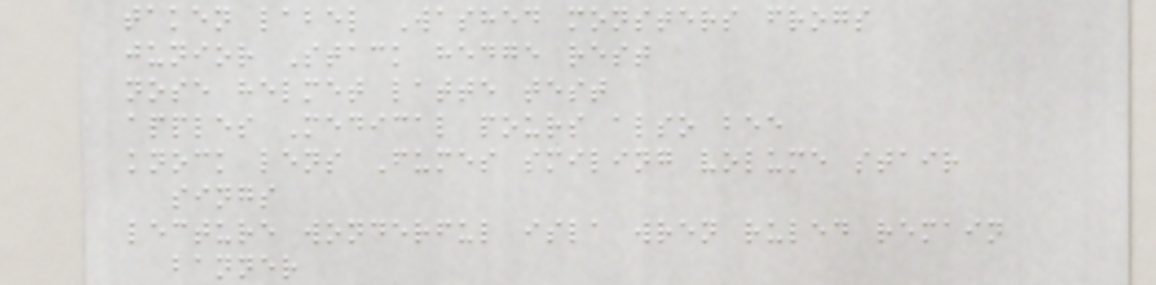taken label Washed monsters frogs
junior Stack hedge rest
nose helmet latte test
apples Medical pours also bee
knock lens Fumes smiling volume stair
sings
lecture wonderful isla wren ruled remain
banner
